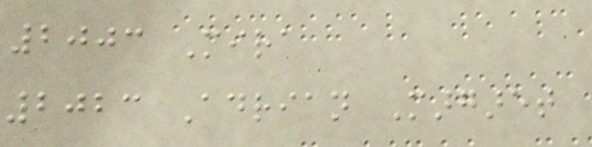2003 Mira
2023 Adrian Margaret
